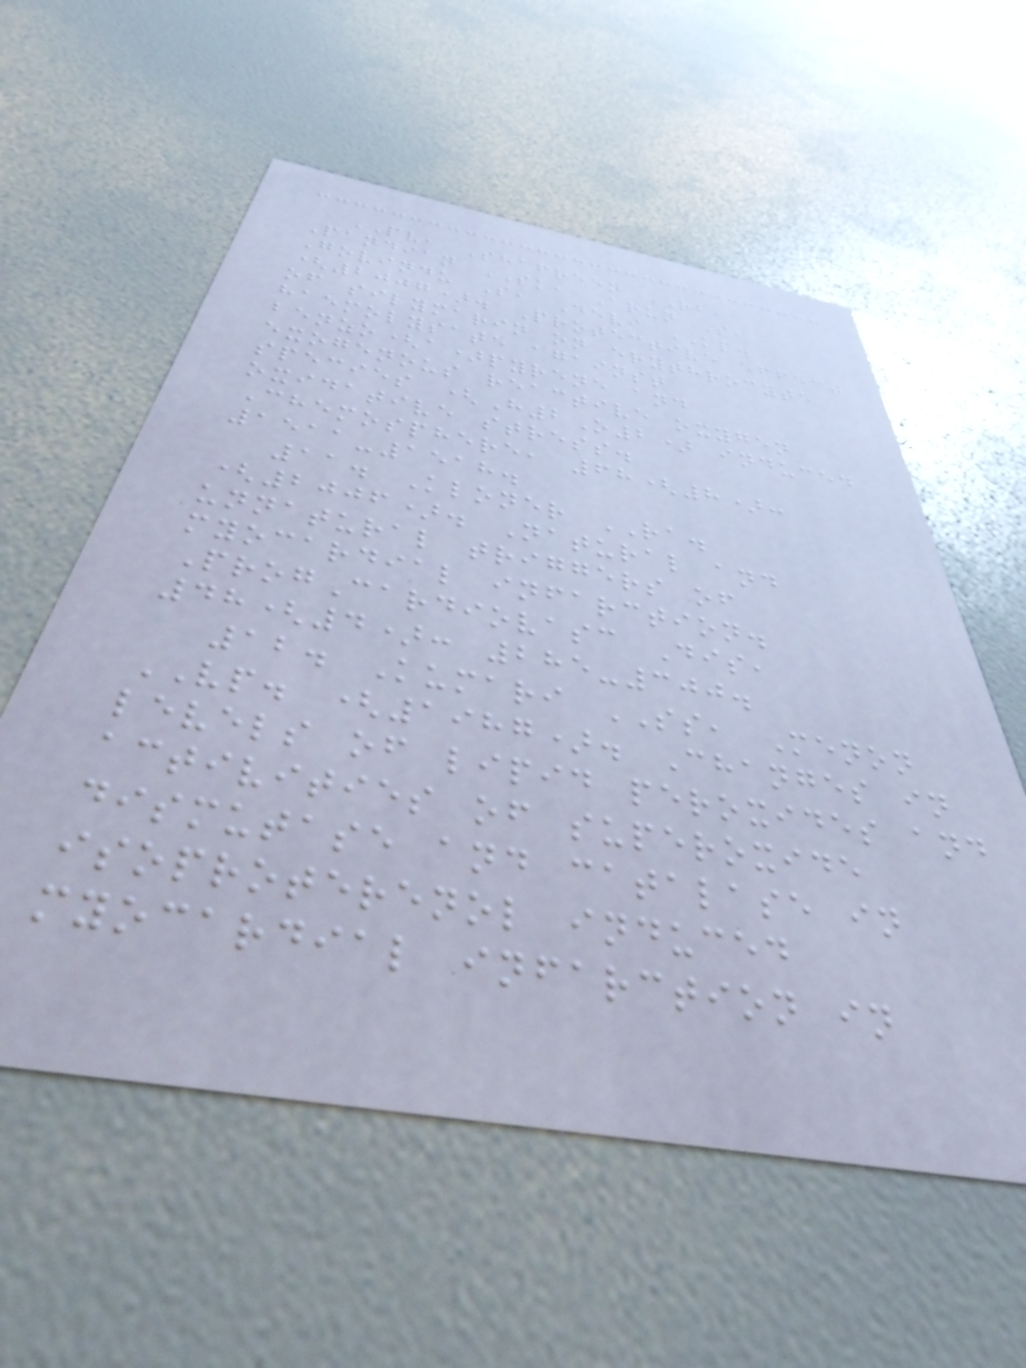PV, Shafreen RB,
Pandian SK, Arun S,
Govindu S, Devi KP.
(2007). Protective effect
of silymarin on erythrocyte
haemolysate against
benzo(a)pyrene and
exogenous reactive oxygen
species (H2O2) induced
oxidative stress.
Chemosphere, 68(8):
1511-1518.
11. Kloner RA.
(2006). Natural and
unnatural triggers of
myocardial infarction.
ProgCardiovasc Dis,
48(4): 285-300.
12. Kumari SS, Menon
VP. (1987). Changes in
levels of lipid peroxides and
activities of superoxide
dismutase and catalase in
isoproterenol induced
myocardial infarction in
